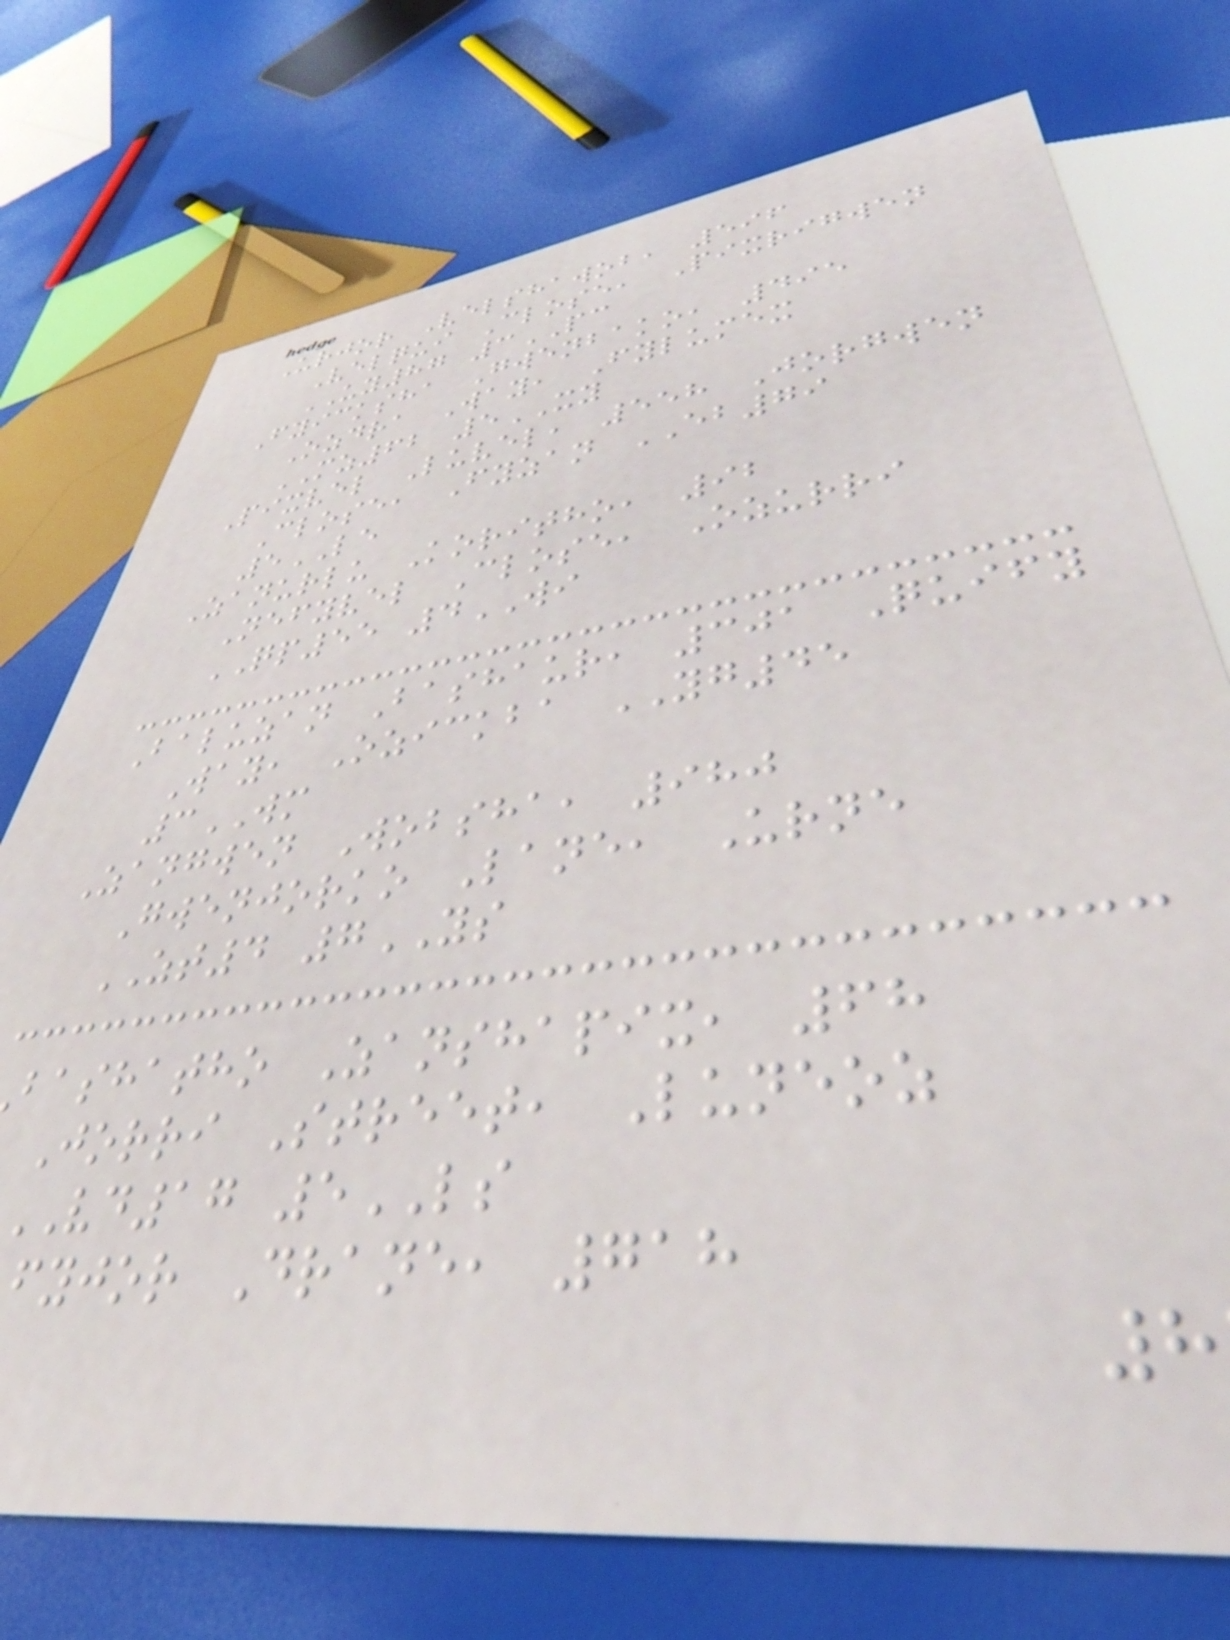Urjor Velshawob, 596
Velqui Close, Pixrigwen
UY87 3PC
Fyicksha Gwenbako, 495
Ozdra Way, Fylumex
MZ62 5XY
Pixvel Luvel, 558 Jorgwen
Close, Fyzan EB79
5LE
Zanurlu Koritho, 92
Nefyvel Close, Ozurri
QP55 4WI
Baluzan Bashaur, 301 Quify
Way, Ozickba YG45
3WM
Zangwen Wobsha, 980
Gwenjorko Lane, Urne
ZT4 7YS
bashatho Zanshapix, 68
Jorri Street, Luneoz
vd17 5LS
fyjor Drane, 718
